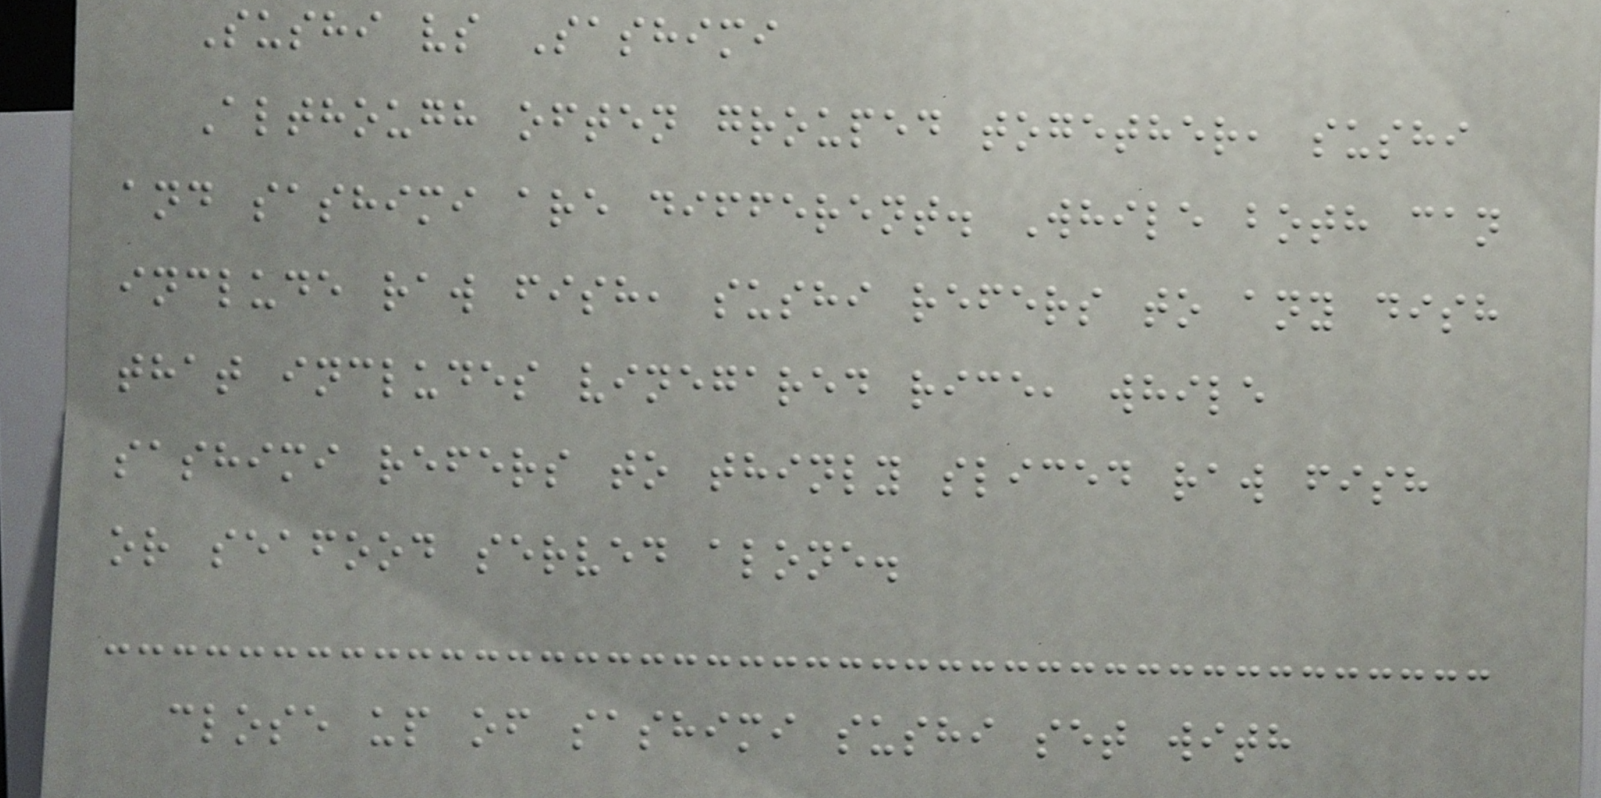Sushi vs Sashimi
Although often grouped together, sushi
and sashimi are different. While both can
include raw fish, sushi refers to any dish
that includes vinegared rice, while
sashimi refers to thinly sliced raw fish
or seafood served alone.
close up of sashimi sushi set with
